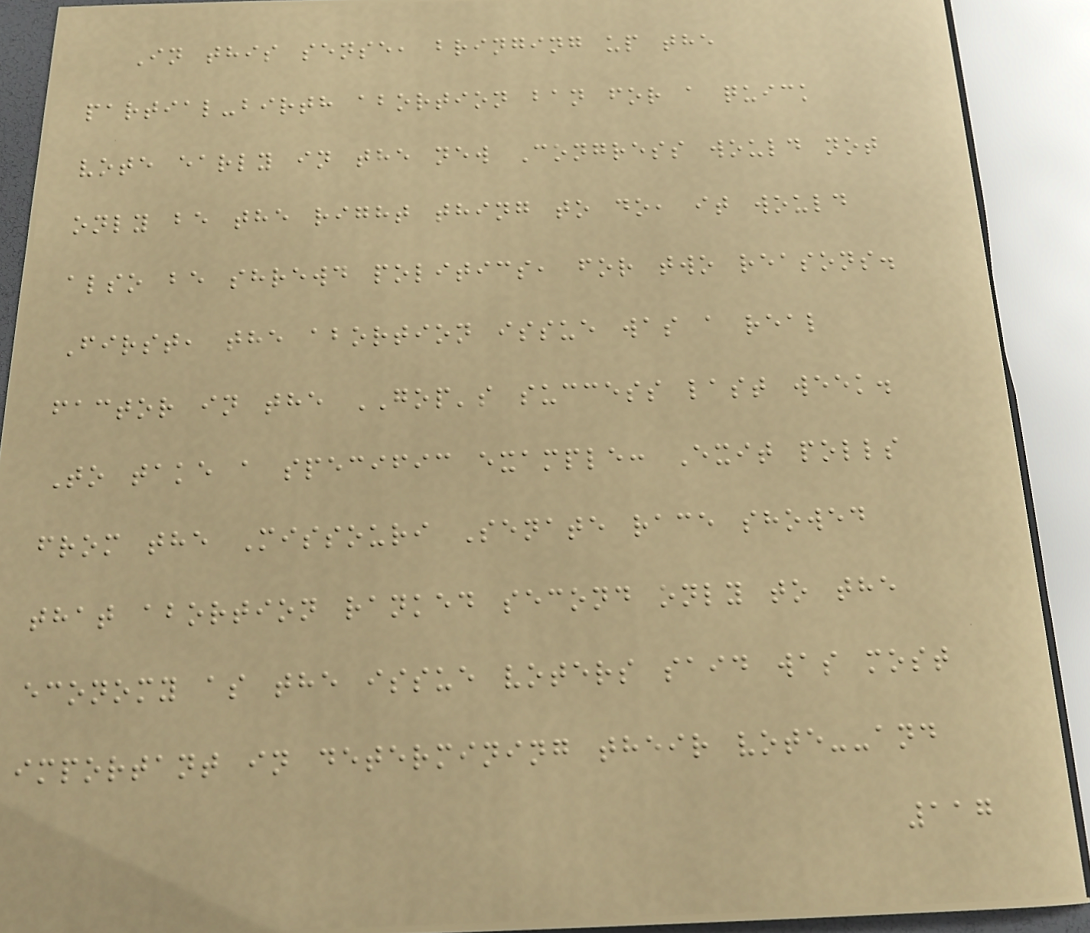In this sense, bringing up the
partial-birth abortion ban for a quick
vote early in the new Congress would not
only be the right thing to do, it would
also be shrewd politics, for two reasons.
First, the abortion issue was a real
factor in the GOP's success last week.
To take a specific example: Exit polls
from the Missouri Senate race showed
that abortion ranked second only to the
economy as the issue voters said was most
important in determining their vote--and
117
